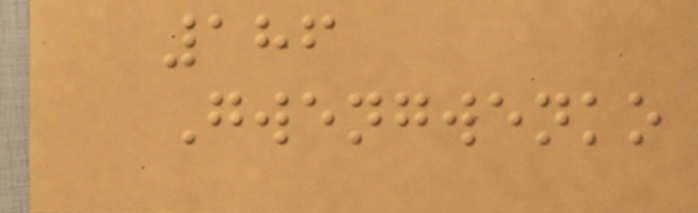186
Gwengwenko
